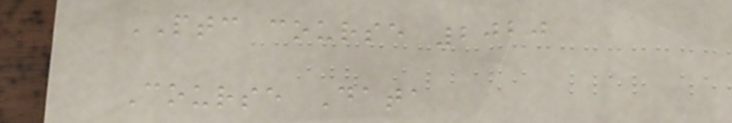PTC course 2020
Course Data
